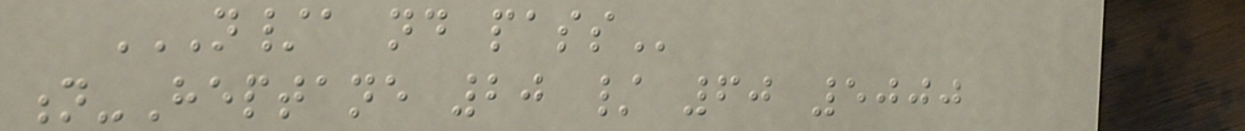N/A ND PASS
n-Heptane 20 / 60 5000
